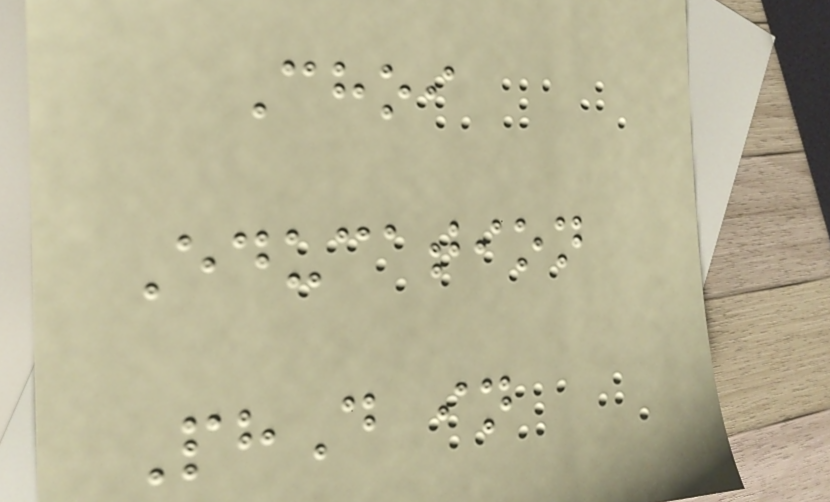Choi
Education
PhD in
